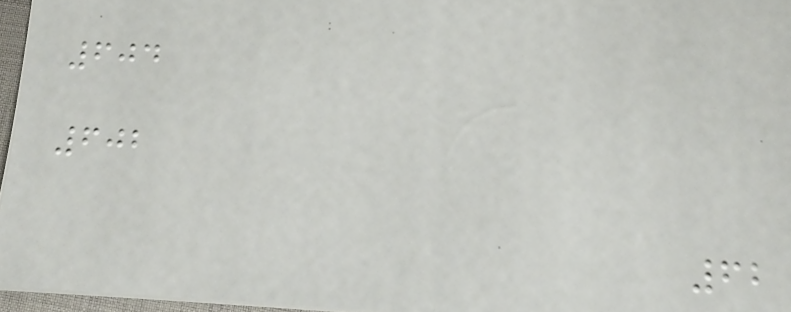604
602
62
